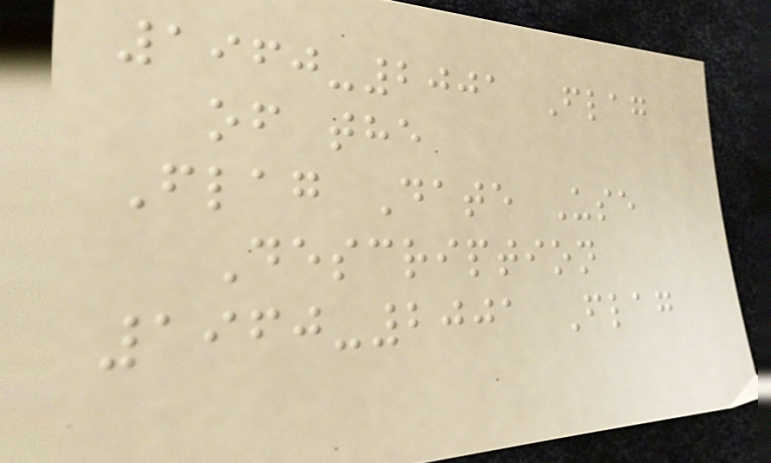1960-2001 Flag
of the
Flag Date Use
Description
1960-2001 Flag
